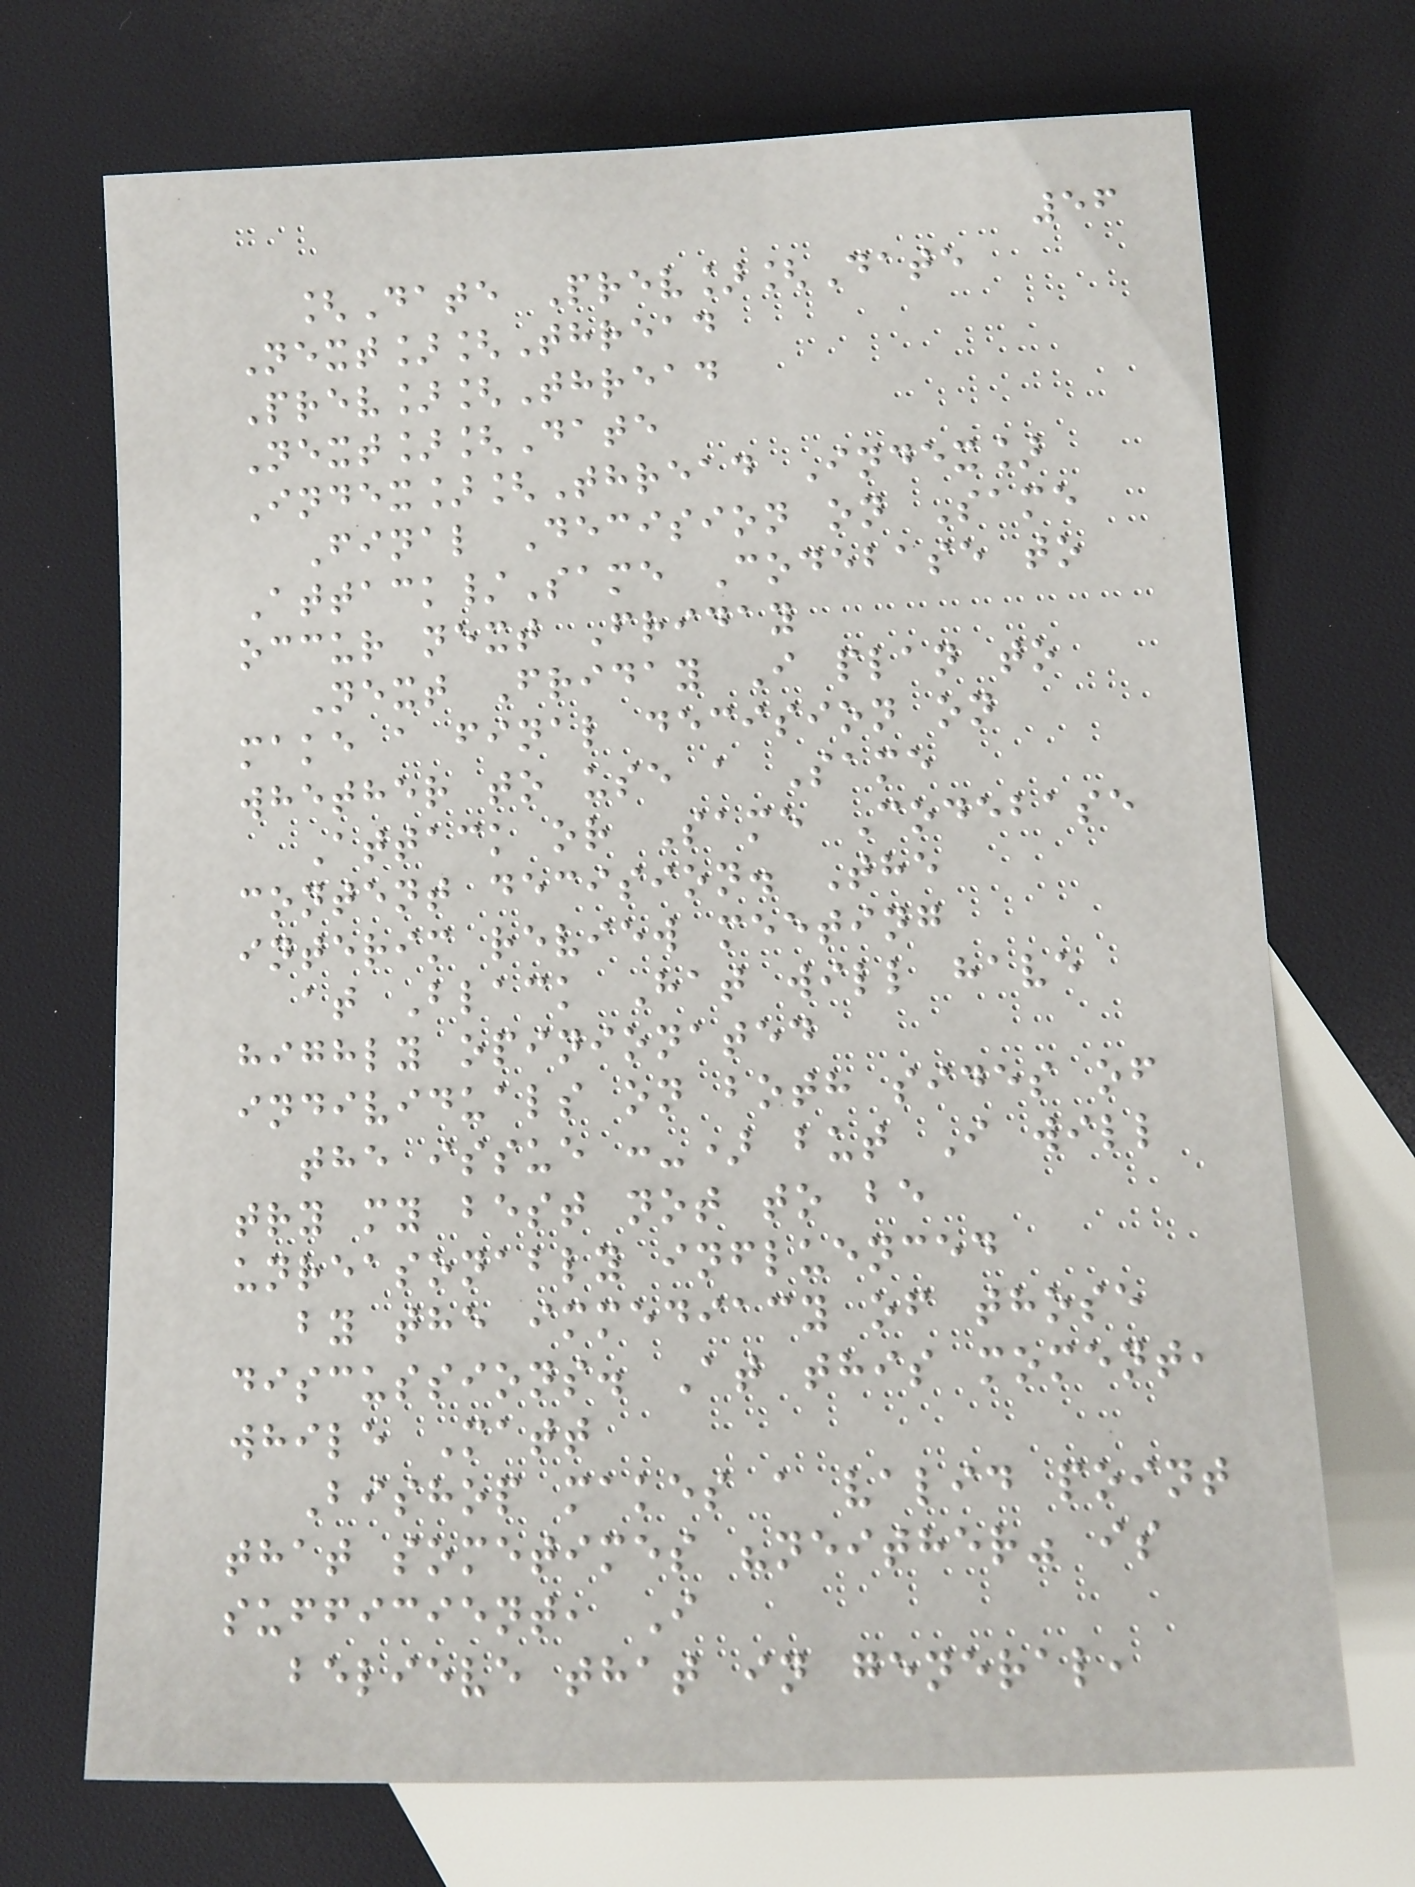56
[Date Prev][Date
Next][Thread
Prev][Thread
Next][Date
Index][Thread Index]
Final Decision on Same
Attack/Same Codebase to
occur next Friday
Next Friday I plan to
make a final decision on
whether to use a Same
Attack or Same Codebase
content decision. The
interim review meeting
at Black Hat will have
highly opinionated
individuals on both sides of
the issue :-) but I will
try my best not to be
unreasonably influenced
by the immediacy of those
discussions. At this moment,
while Matt
Bishop makes a valid point
that sometimes "neither" is
sufficient, I
believe that in general,
